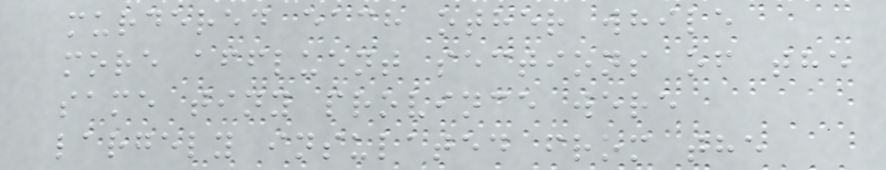murdered each other while
more affluent sections of the
same tiny province were
largely insulated from the
